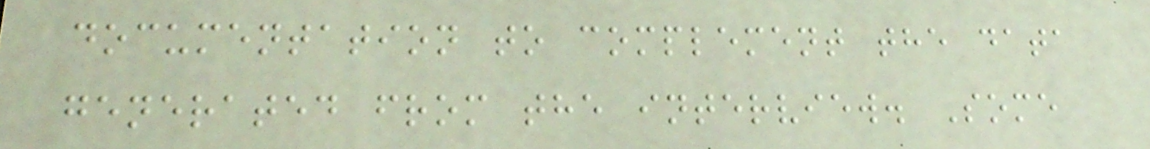documentation to complement the data
generated from the interview. Some
